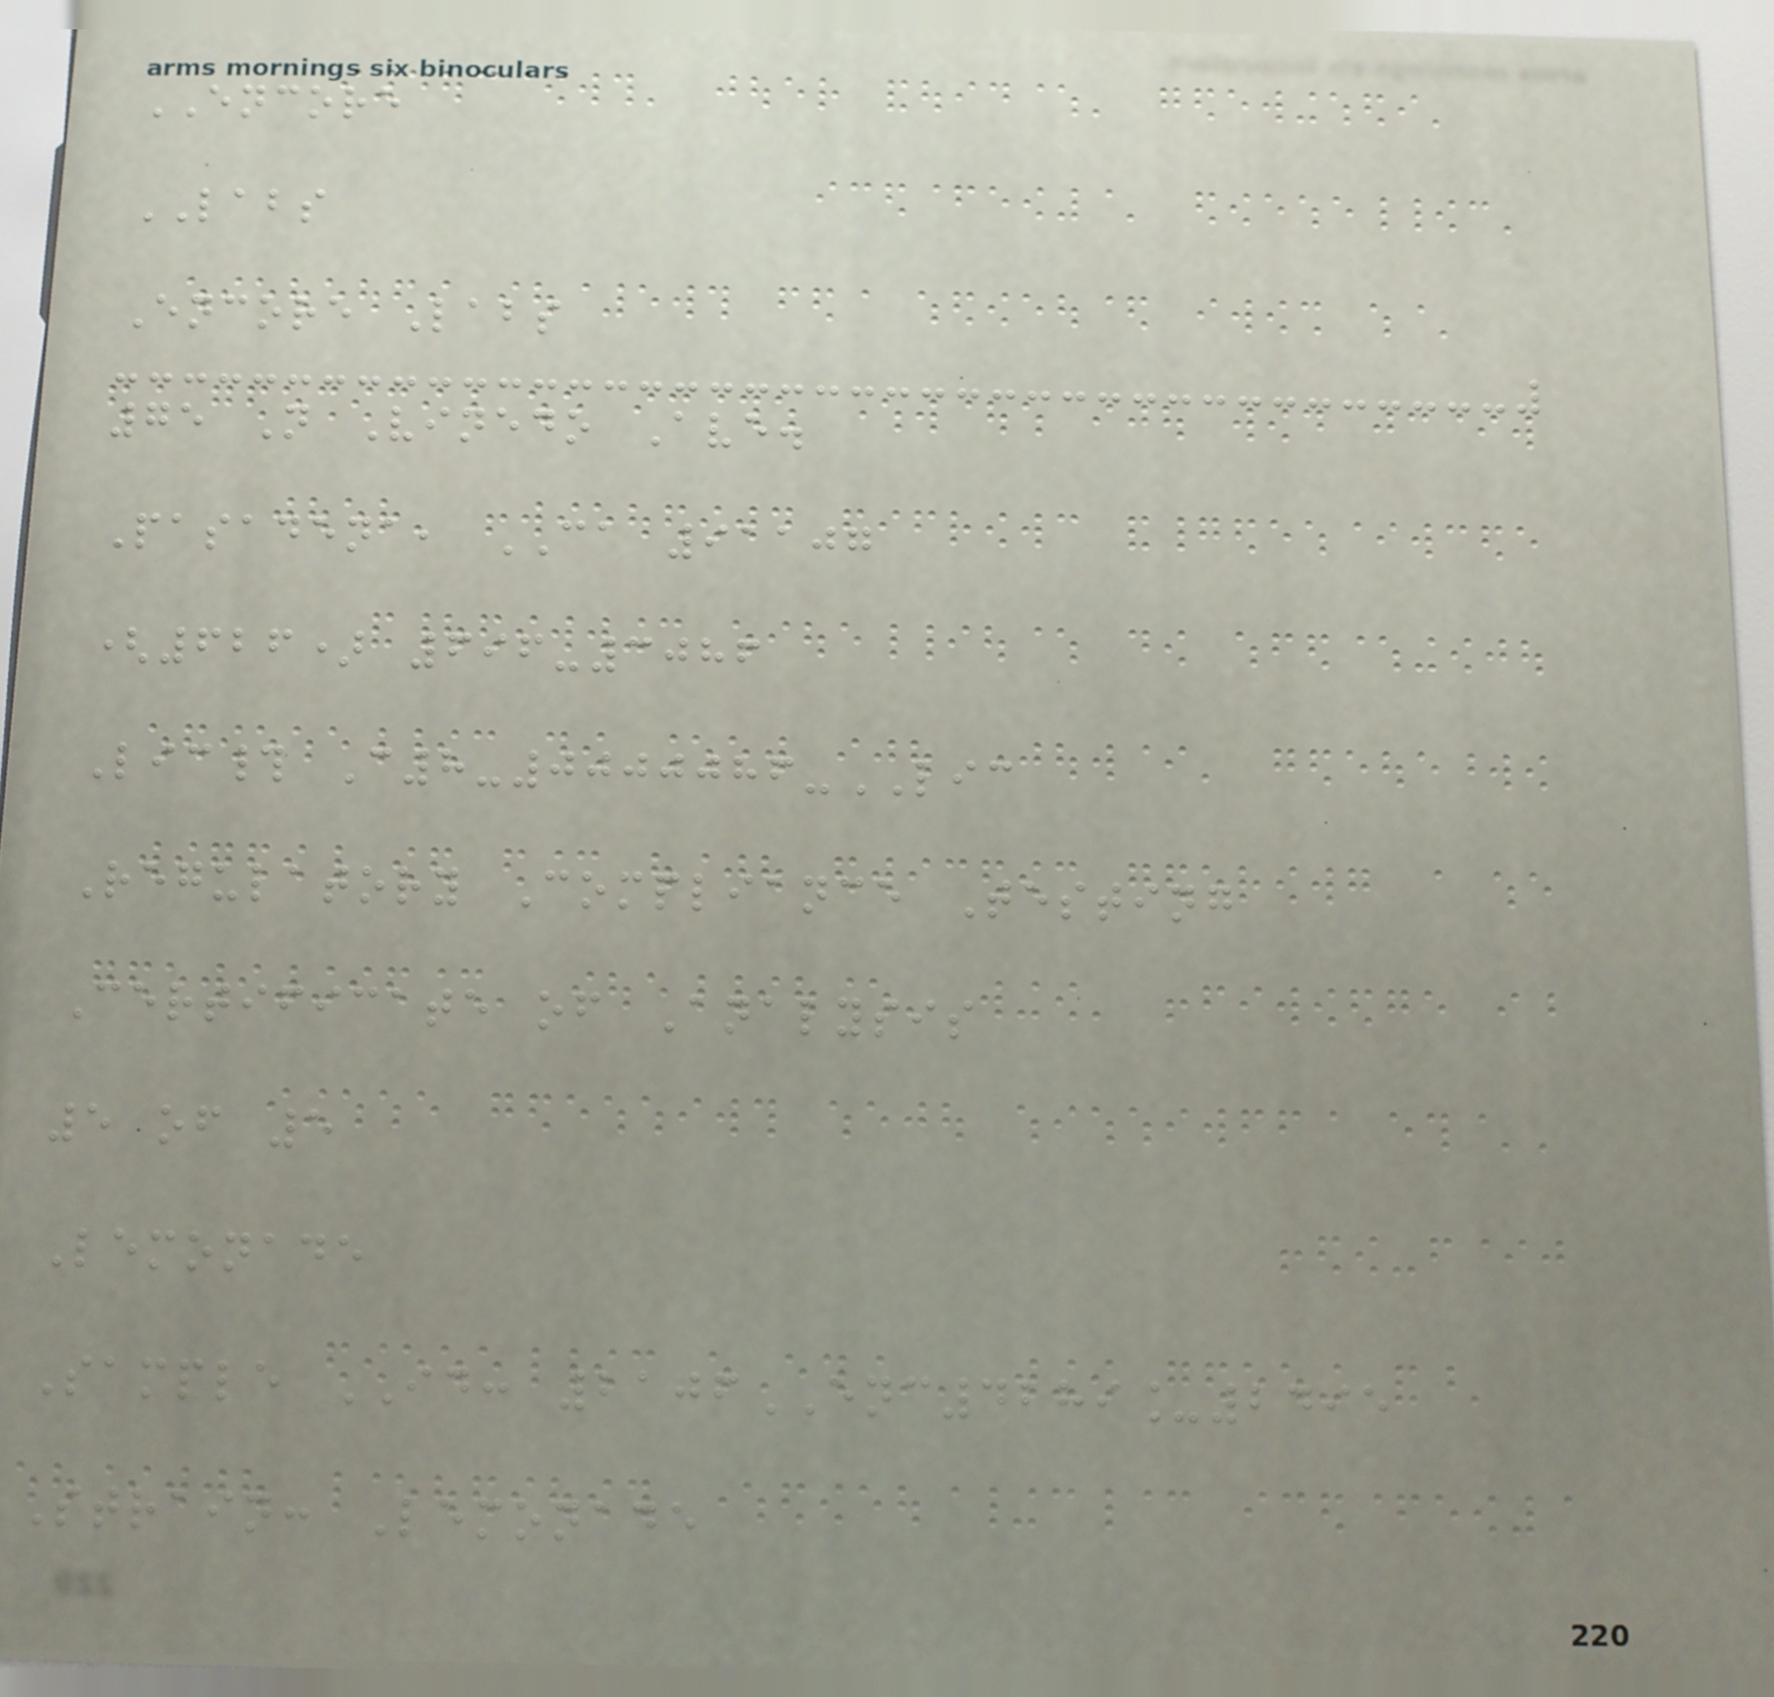ENCORE
LABS
Encore Labs
75 N Vinedo Ave.
Pasadena, CA 91107
(626) 696-3086
Lic# C8-0000086-LIC
Regulatory Compliance Testing
Certificate of Analysis
5 of 5
Lemonade
Sample ID: 2106ENC4289_2495
Strain: Lemonade
